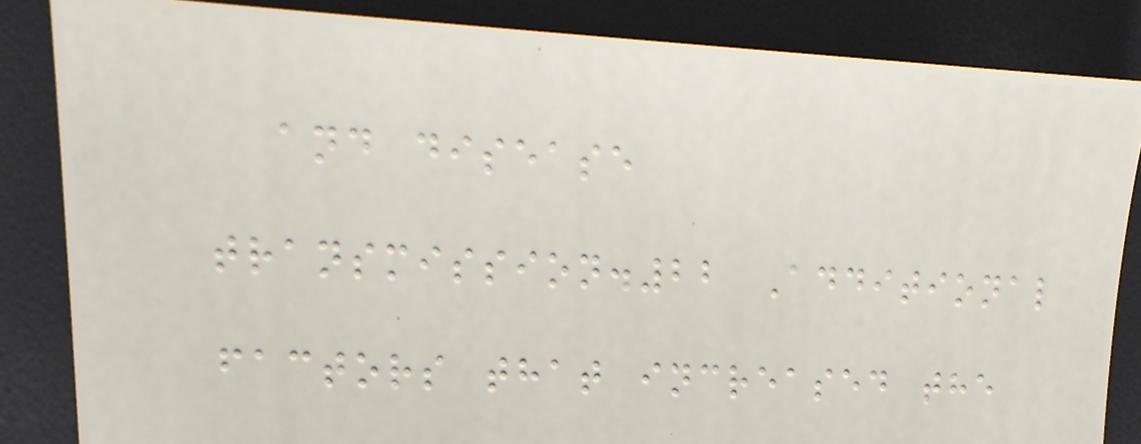and disease
transmission.22 Additional
factors that increased the
